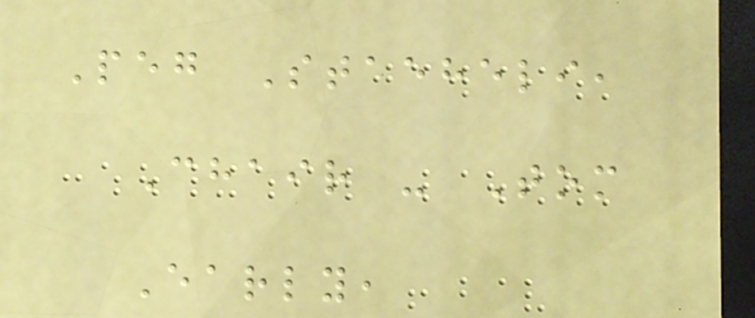Peg Staeheli,
Chair - Tom
Early,
